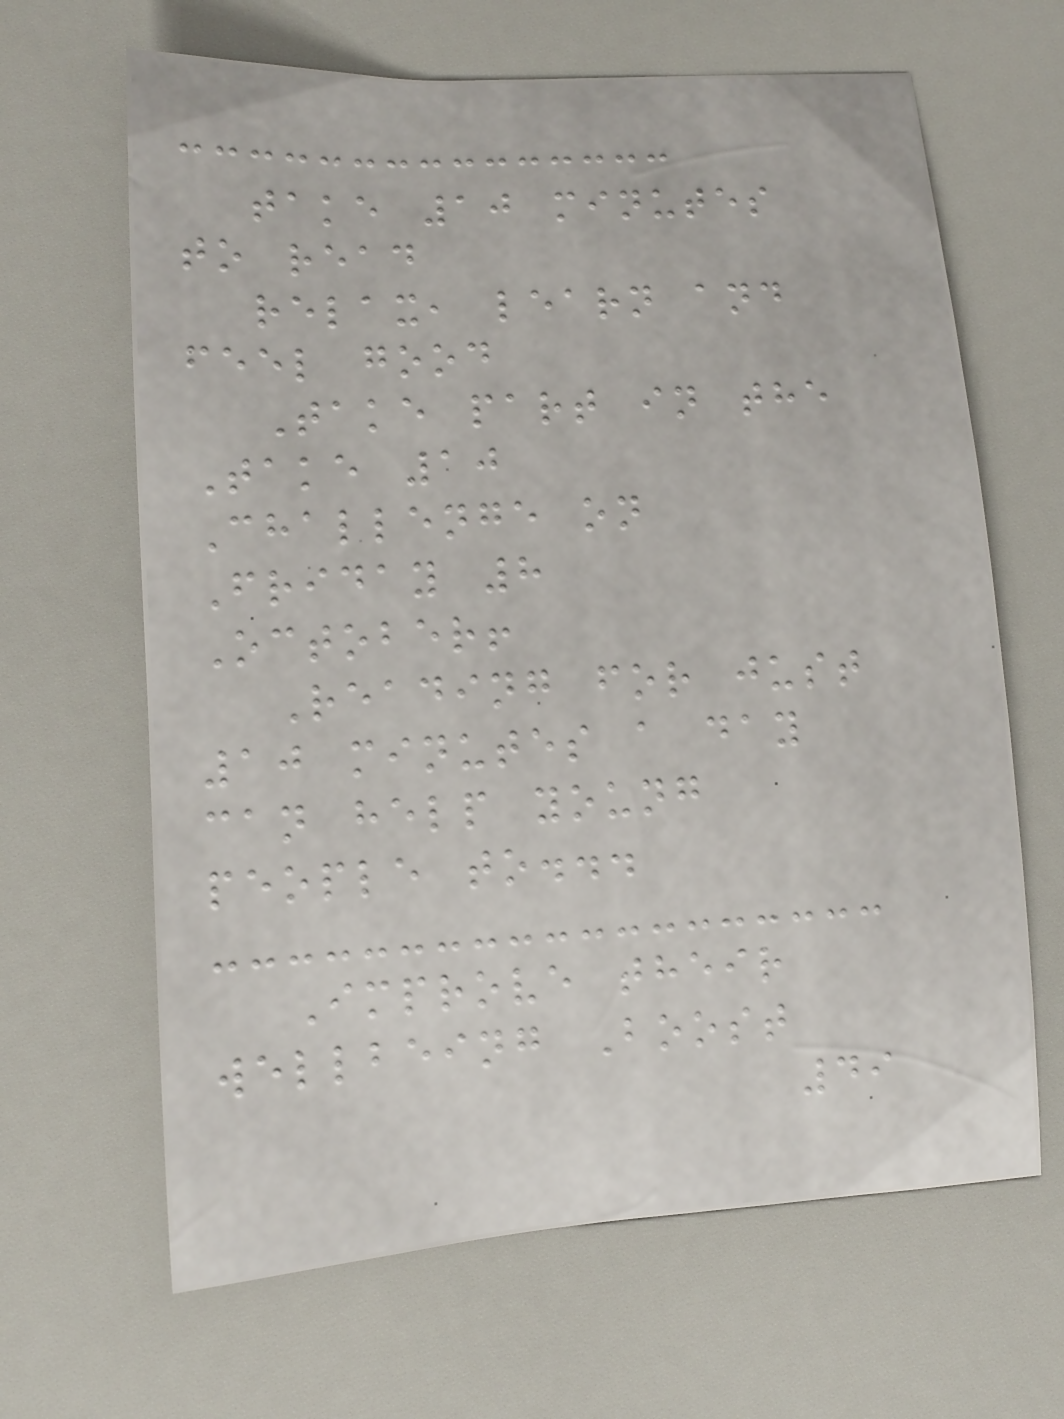take 10 minutes
to read
relax, learn and
feel good
Take part in the
Take 10
Challenge on
Friday 8
October!
Reading for just
10 minutes a day
can help young
people to...
Improve their
wellbeing Boost
49
